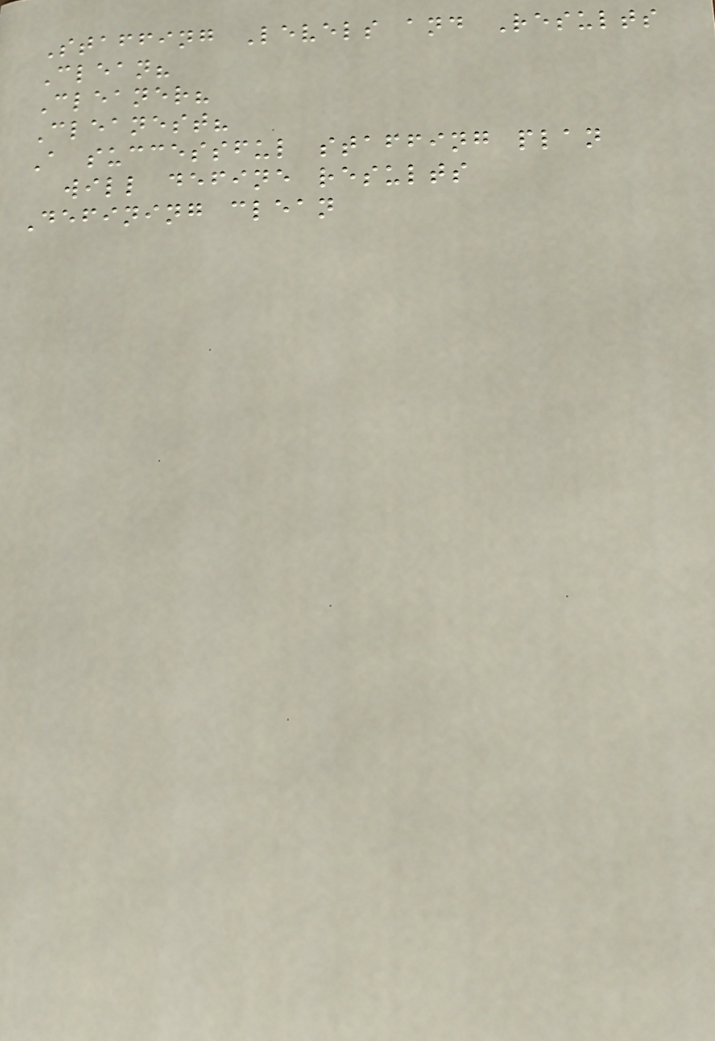Staffing Levels and Results
Clean?
Cleaner?
Cleanest?
A successful staffing plan
will define results
Defining clean
